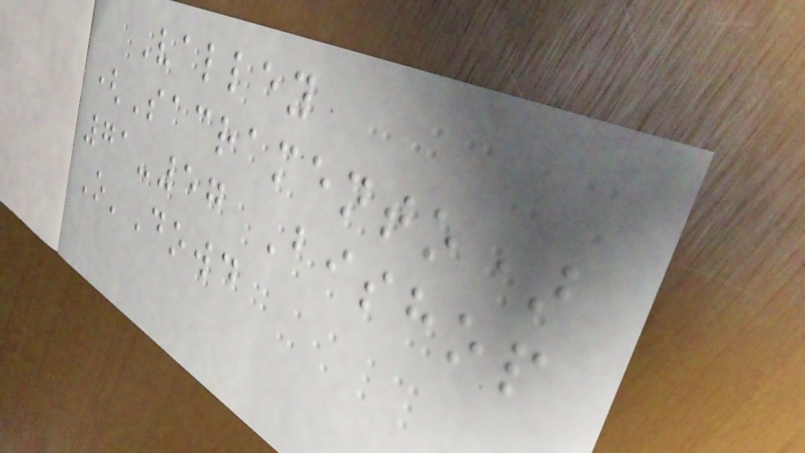Valley
(Sacramento)
71-57 Bishop
O'Dowd
